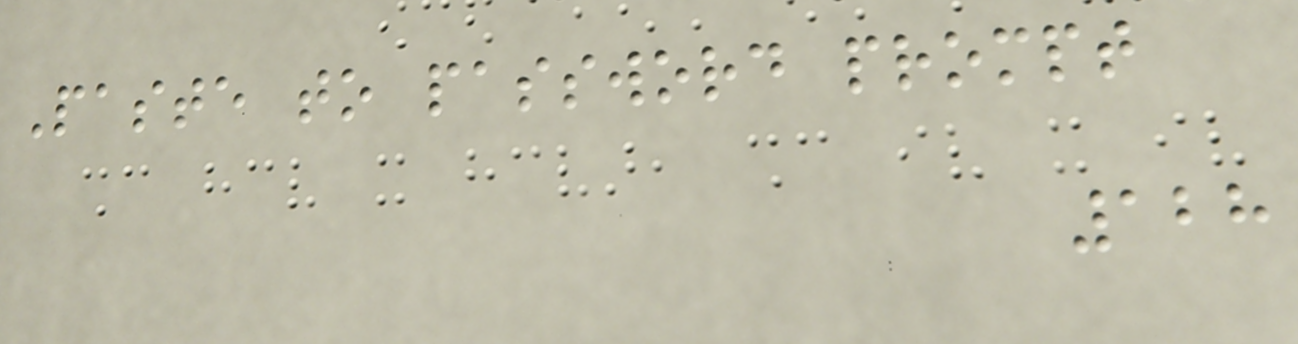Paste to password prompt
128
